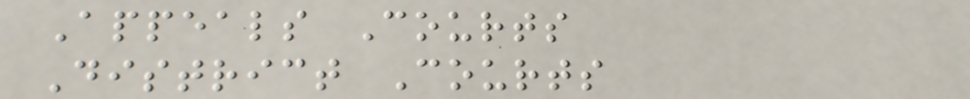Appeals Courts
District Courts
